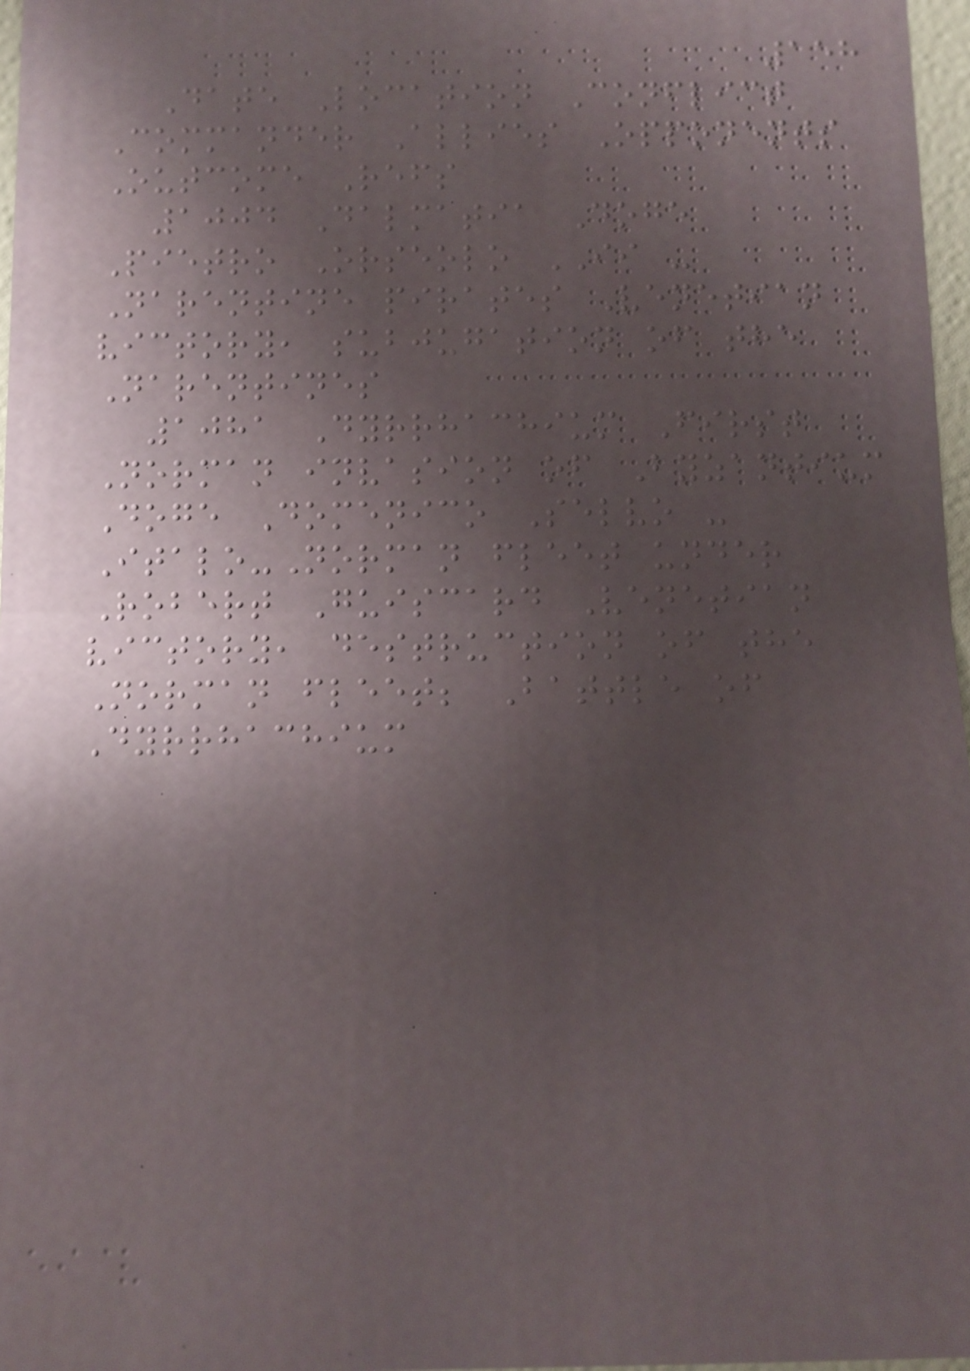158
Date Location Conflict
Commander Allies Opponents
Outcome Refs
1004 Dalmatia Doge
Pietro Orseolo II -
Narentine pirates Venetian
victory, subjugation of the
Narentines
1081 Dyrrhachium First
Norman invasion of Byzantium
Doge Domenico Selvo -
Italo-Norman fleet under
Robert Guiscard Venetian
victory, destruction of the
Norman fleet; Battle of
Dyrrhachium
